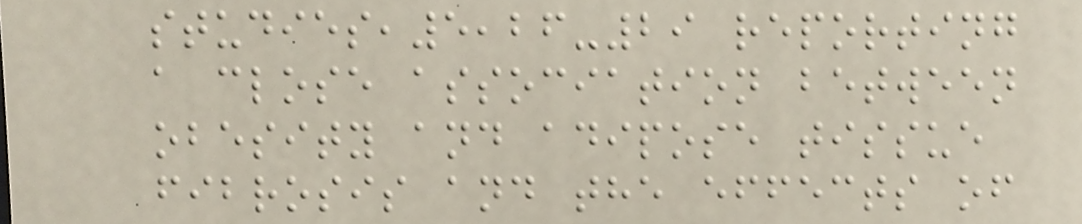studies,5,26-29 reporting
a close association between
obesity and adipose tissue
fibrosis and the effects of
